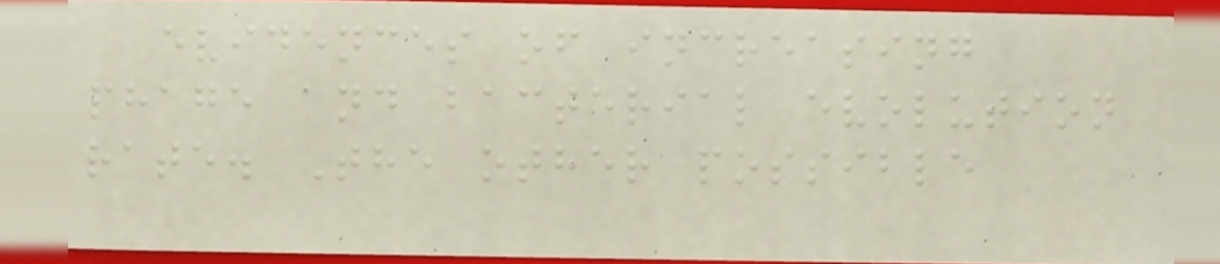evidences of increasing
phage and bacterial evolution
rate. The other possible
